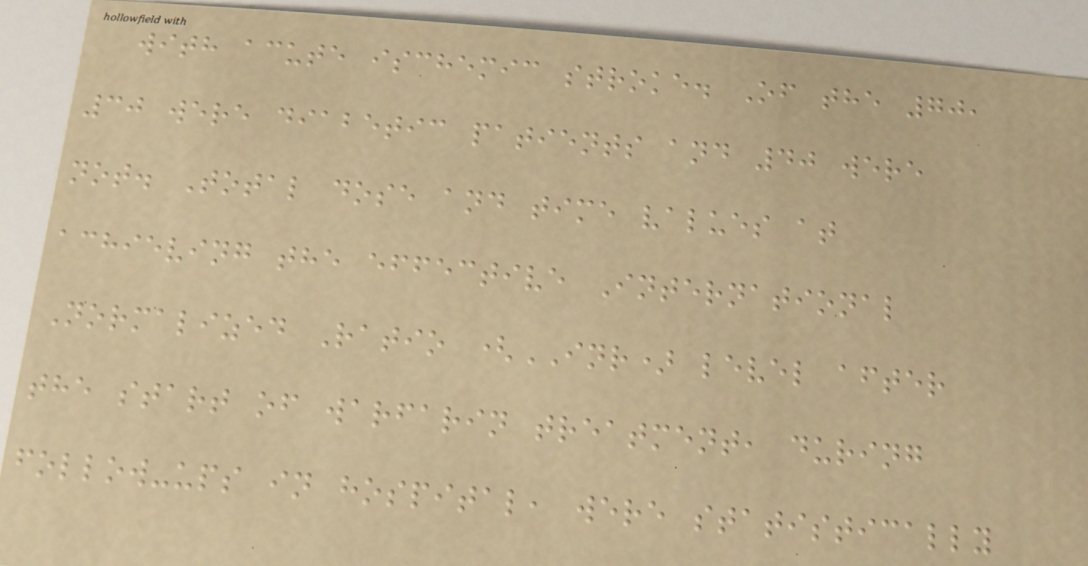with acute ischemic stroke. Of the 70,
30 were diabetic patients and 40 were
not. Total dose and time values at
achieving the effective International
Normalized Ratio (INR) level after
the start of warfarin treatment, during
follow-ups in hospital, were statistically
